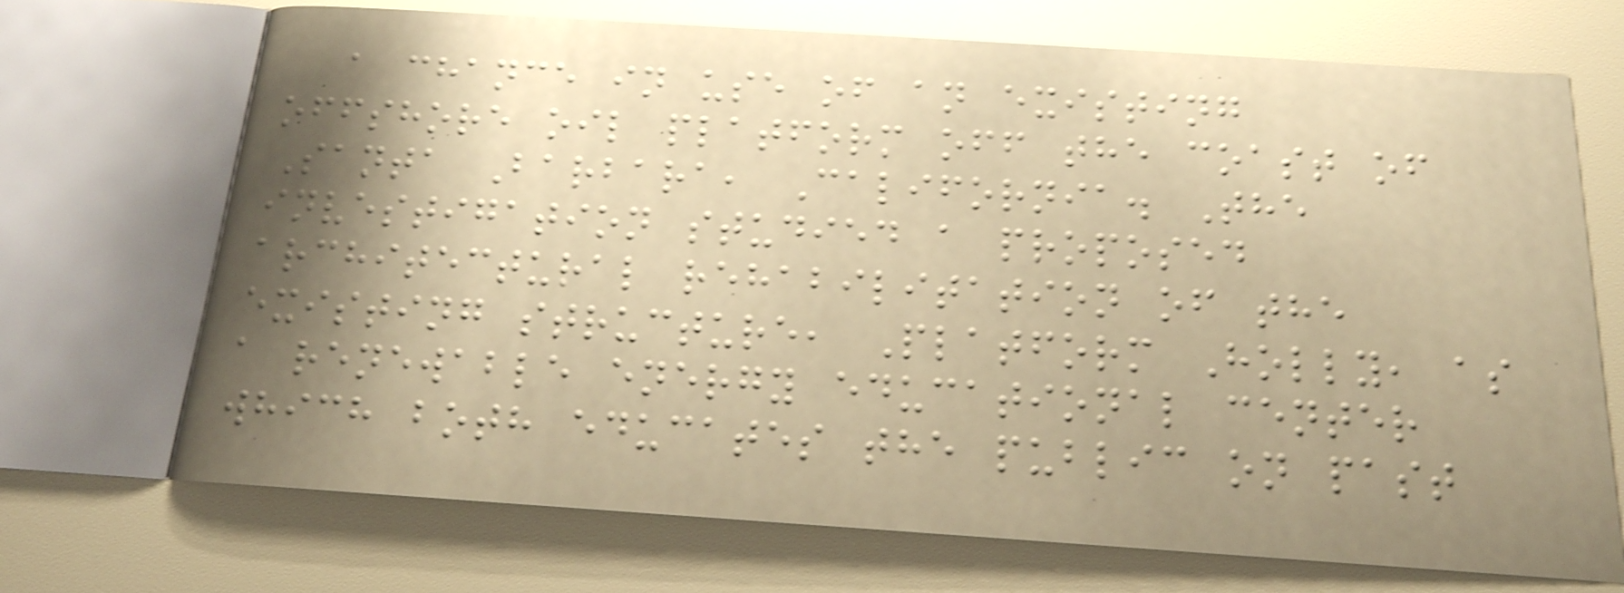a chance in use of an existing
offshore oil platform off the coast of
Santa Barbara, California. The
investigation studied a proposed
architectural rehabilitation of the
existing structure, Platform Holly, as
a renewable energy educational center
which both educates the public on past
